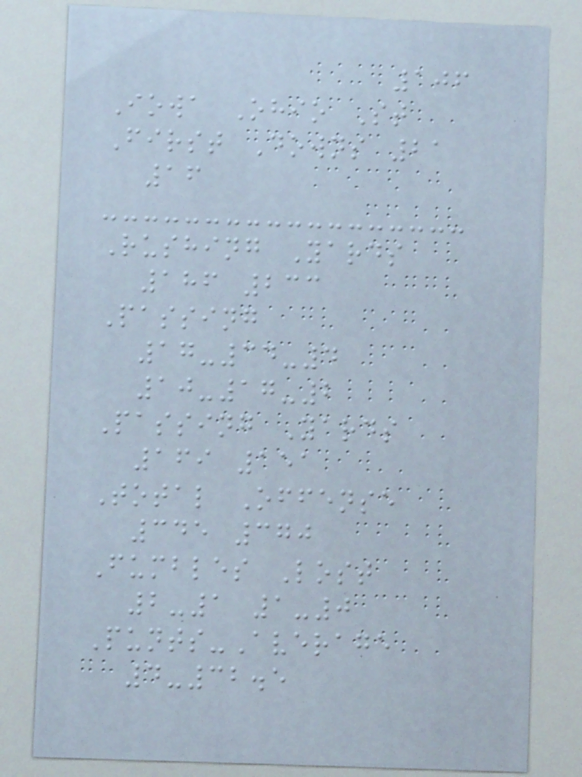106
Iowa Ohio St
First Downs 21
16
Rushing Yards
186 233
Passing
17-34-4
10-17-2
Passing Yards
169 151
Total Offense
345 370
Fumbles Lost
2-1 1-0
Punts-Average
4-32.5
